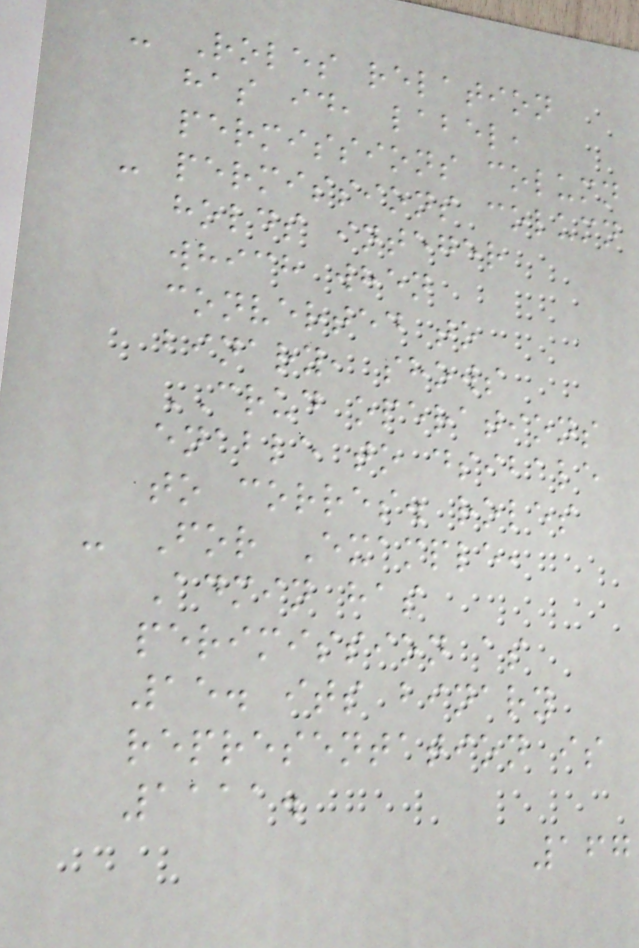- Roles relation
has id, label,
permissions column
- permissions column
holds integer
which when
converted to
binary, shows
CRUD operations
enable to dsibale
to corres. roles
- For Example,
Admin has
perimission as
15. its binary
representation is
1111.
167
